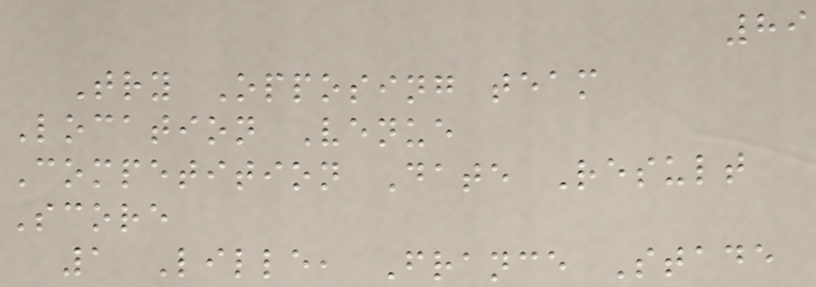89
Try Opposing team
Location Venue
Competition Date Result
Score
1 Lille, France Stade
